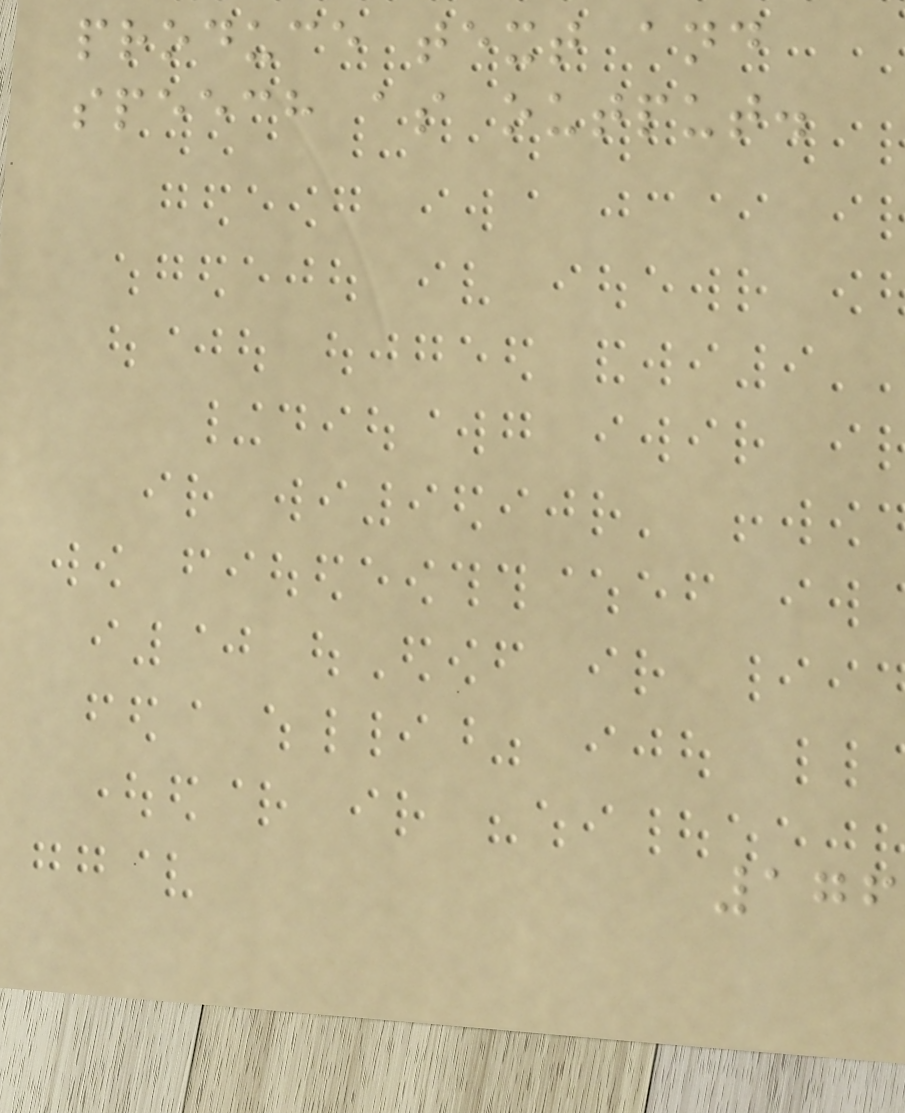produce text and
speech as output.
176
